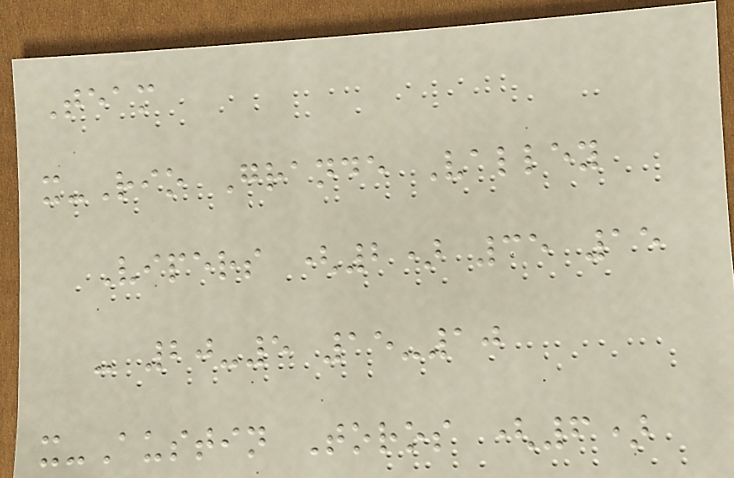Team
x-Rio Grande Valley
Vipers (2) 35 15
- 20-5 15-10
x-Austin Toros (6)
